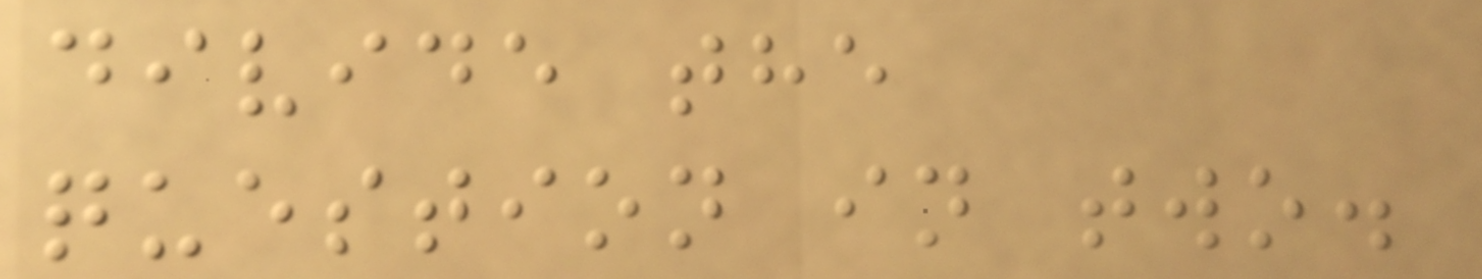divide the
question in two.
